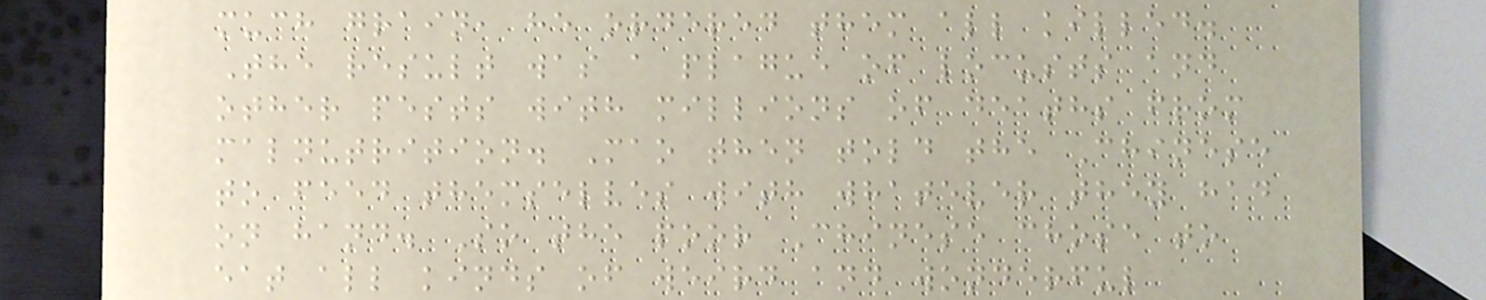much grain, he ordered them all killed.
The result was a plague of locusts and
other pests with millions of deaths from
malnutrition. Mao then told the Chinese
to feed themselves with whatever they had
on hand. So the poor Chinese chose to
eat all kinds of weird and wonderful
